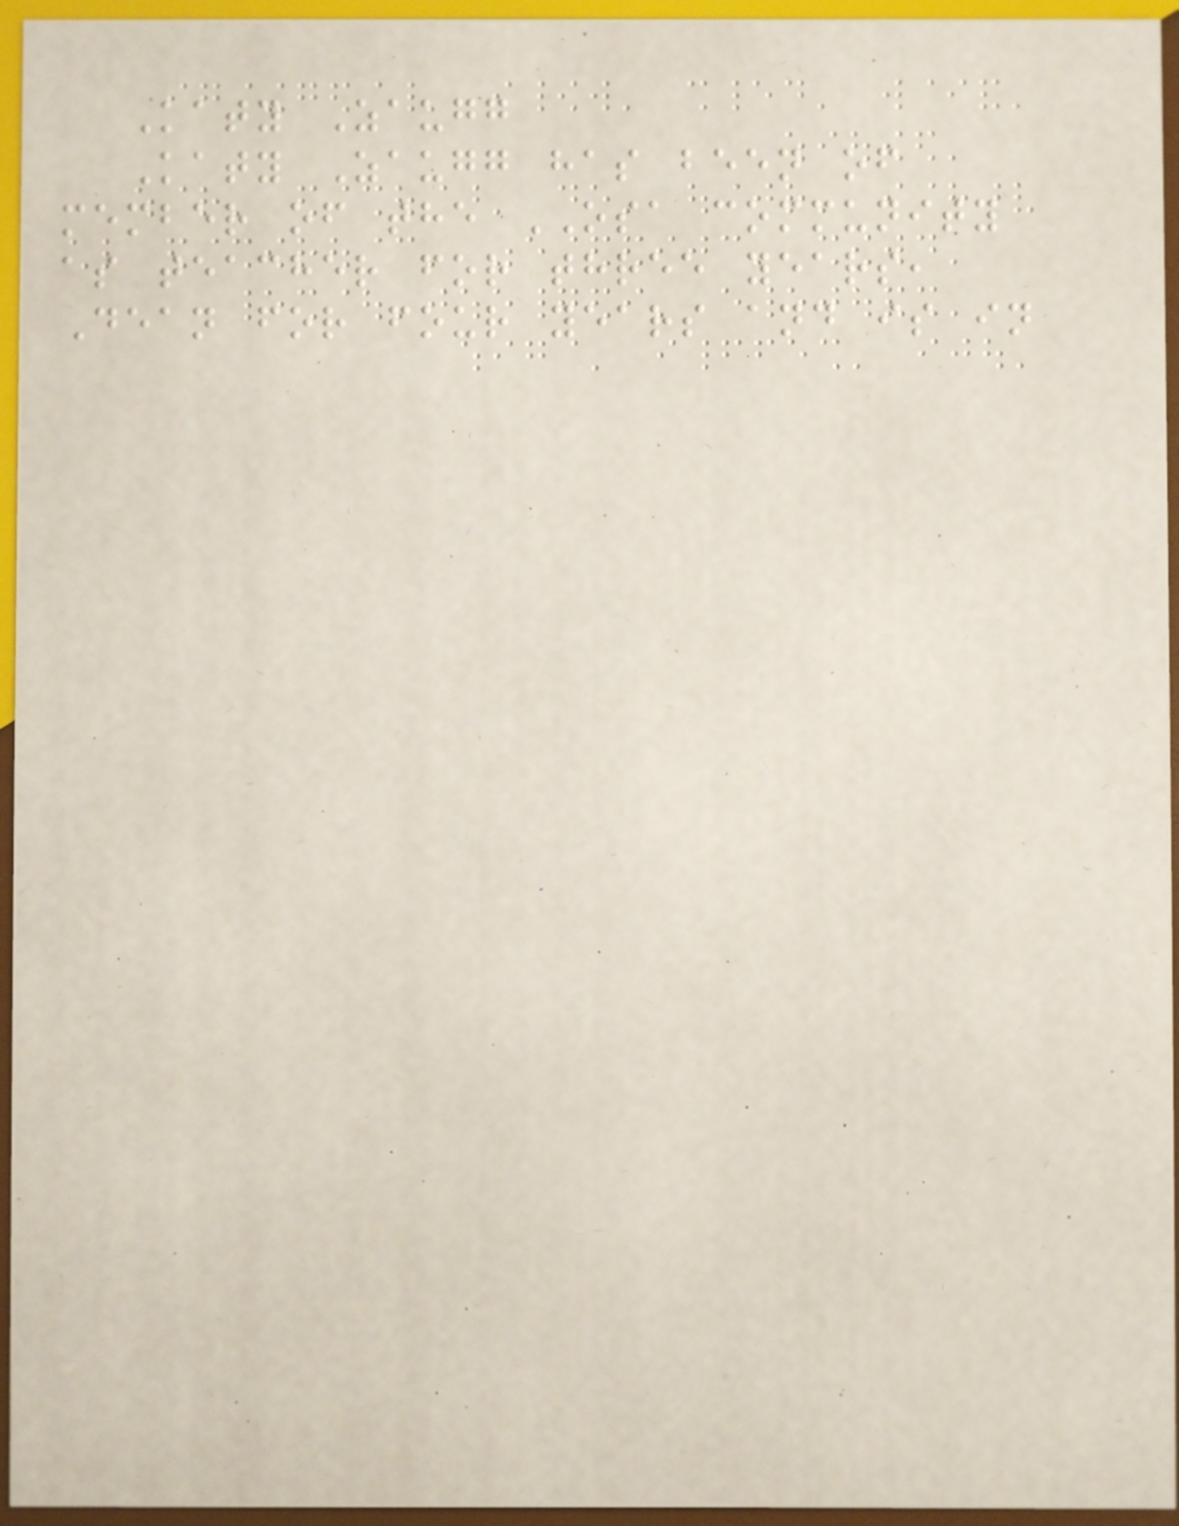Katy Zaugg
Katy Zaugg has been of
member of the OSA community
as teacher for three years,
Dean for four years and is in
